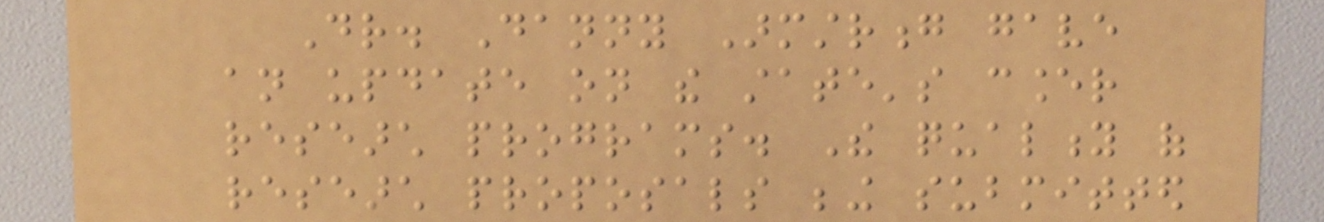Dr. Danny Armstrong gave
an update on the state's cancer
research programs. The quality of
research proposals being submitted
